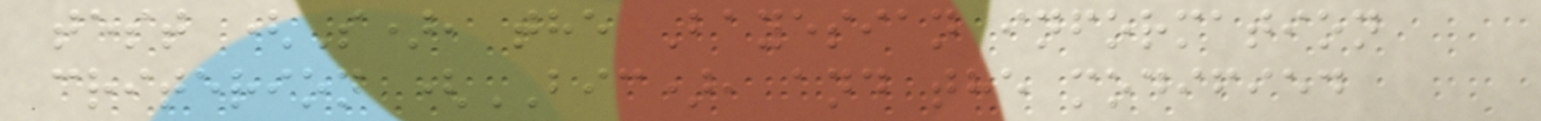test (S), the Bayesian information
criterion (BIC), and the modified
